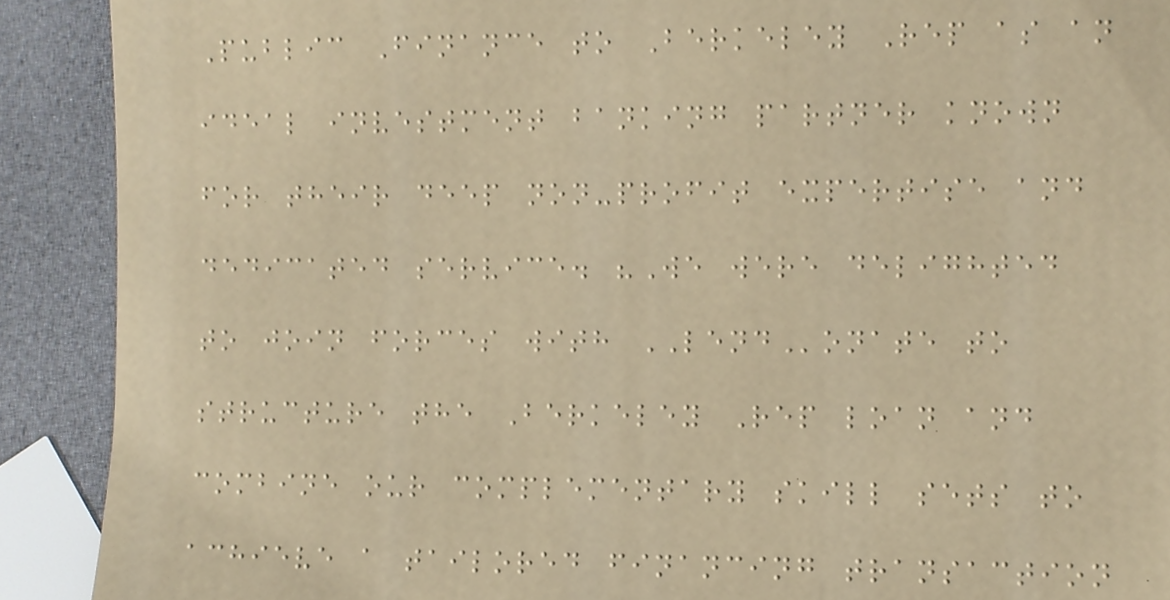Public Finance to Berkeley Rep as an
ideal investment banking partner known
for their deep non-profit expertise and
dedicated service. "We were delighted
to join forces with LENDonate to
structure the Berkeley Rep loan and
combine our complementary skill sets to
achieve a tailored financing transaction
